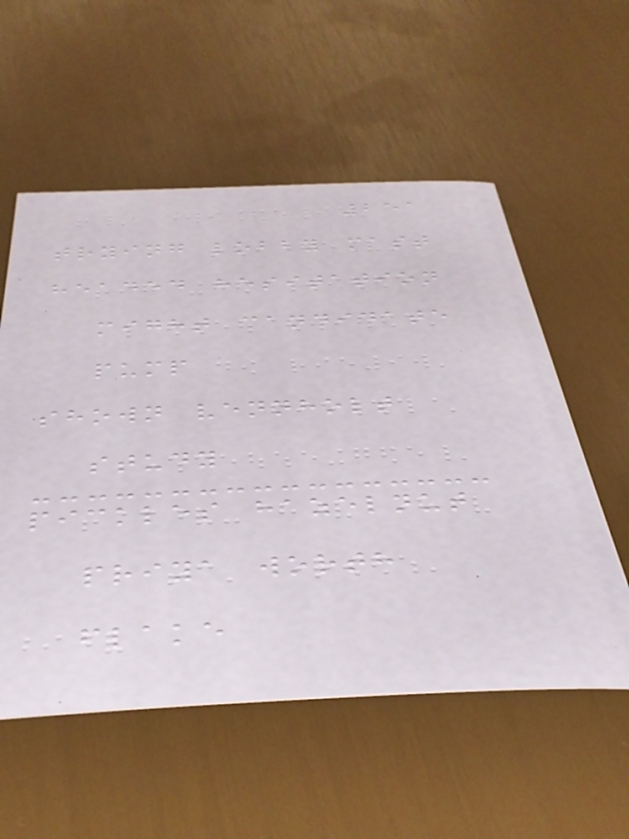251
trying lobby mast
headed hesitation
might candidate
pump
shown vennholt
study
pickles hazelnut
priya worth
flake
